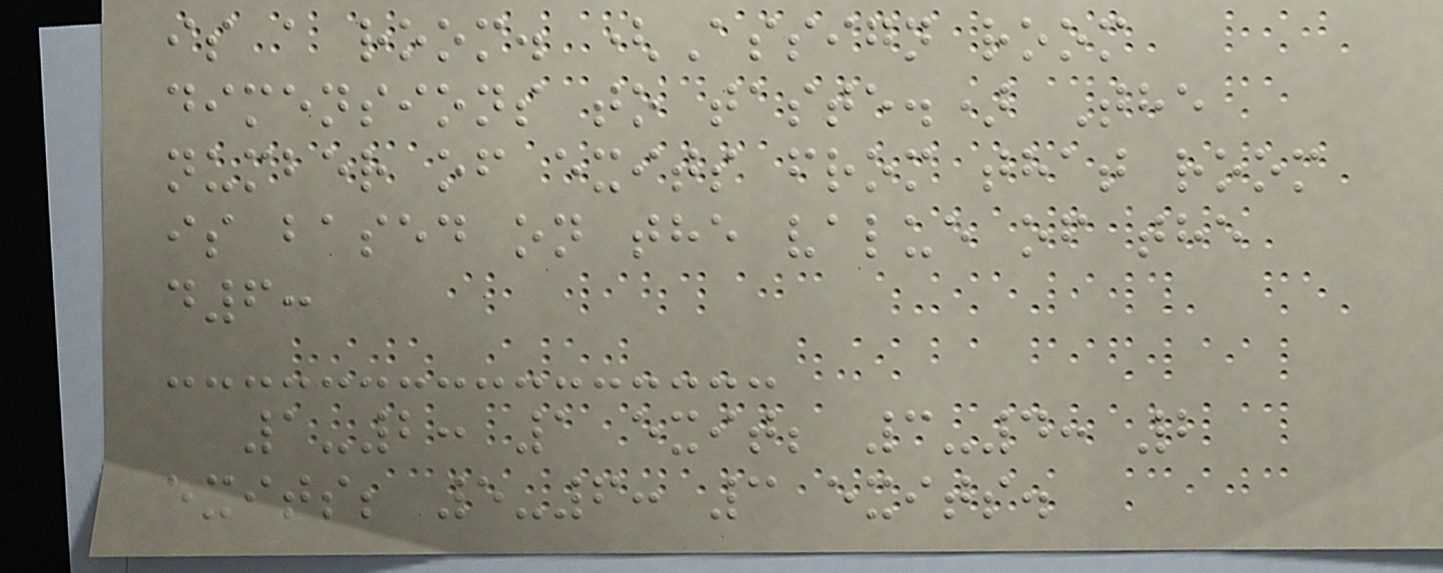is a room. (Assign room
dimensions to taste.) The
number of exits from that room
is based on the value of the
d6:
1-2: 1 exit; 3-4: 2
exits; 5-6: 3 exits.
